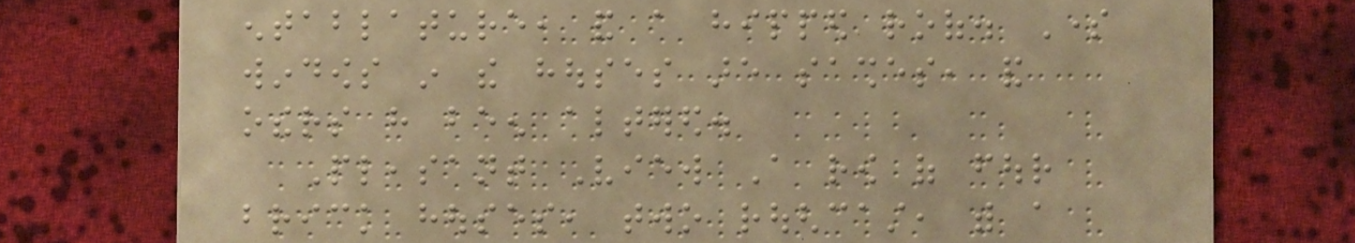entablature, and a hipped roof. Some
windows in the houses are sashes, and
others have been altered.
Pleasant View A row of four
brick houses, two roughcast, with a
